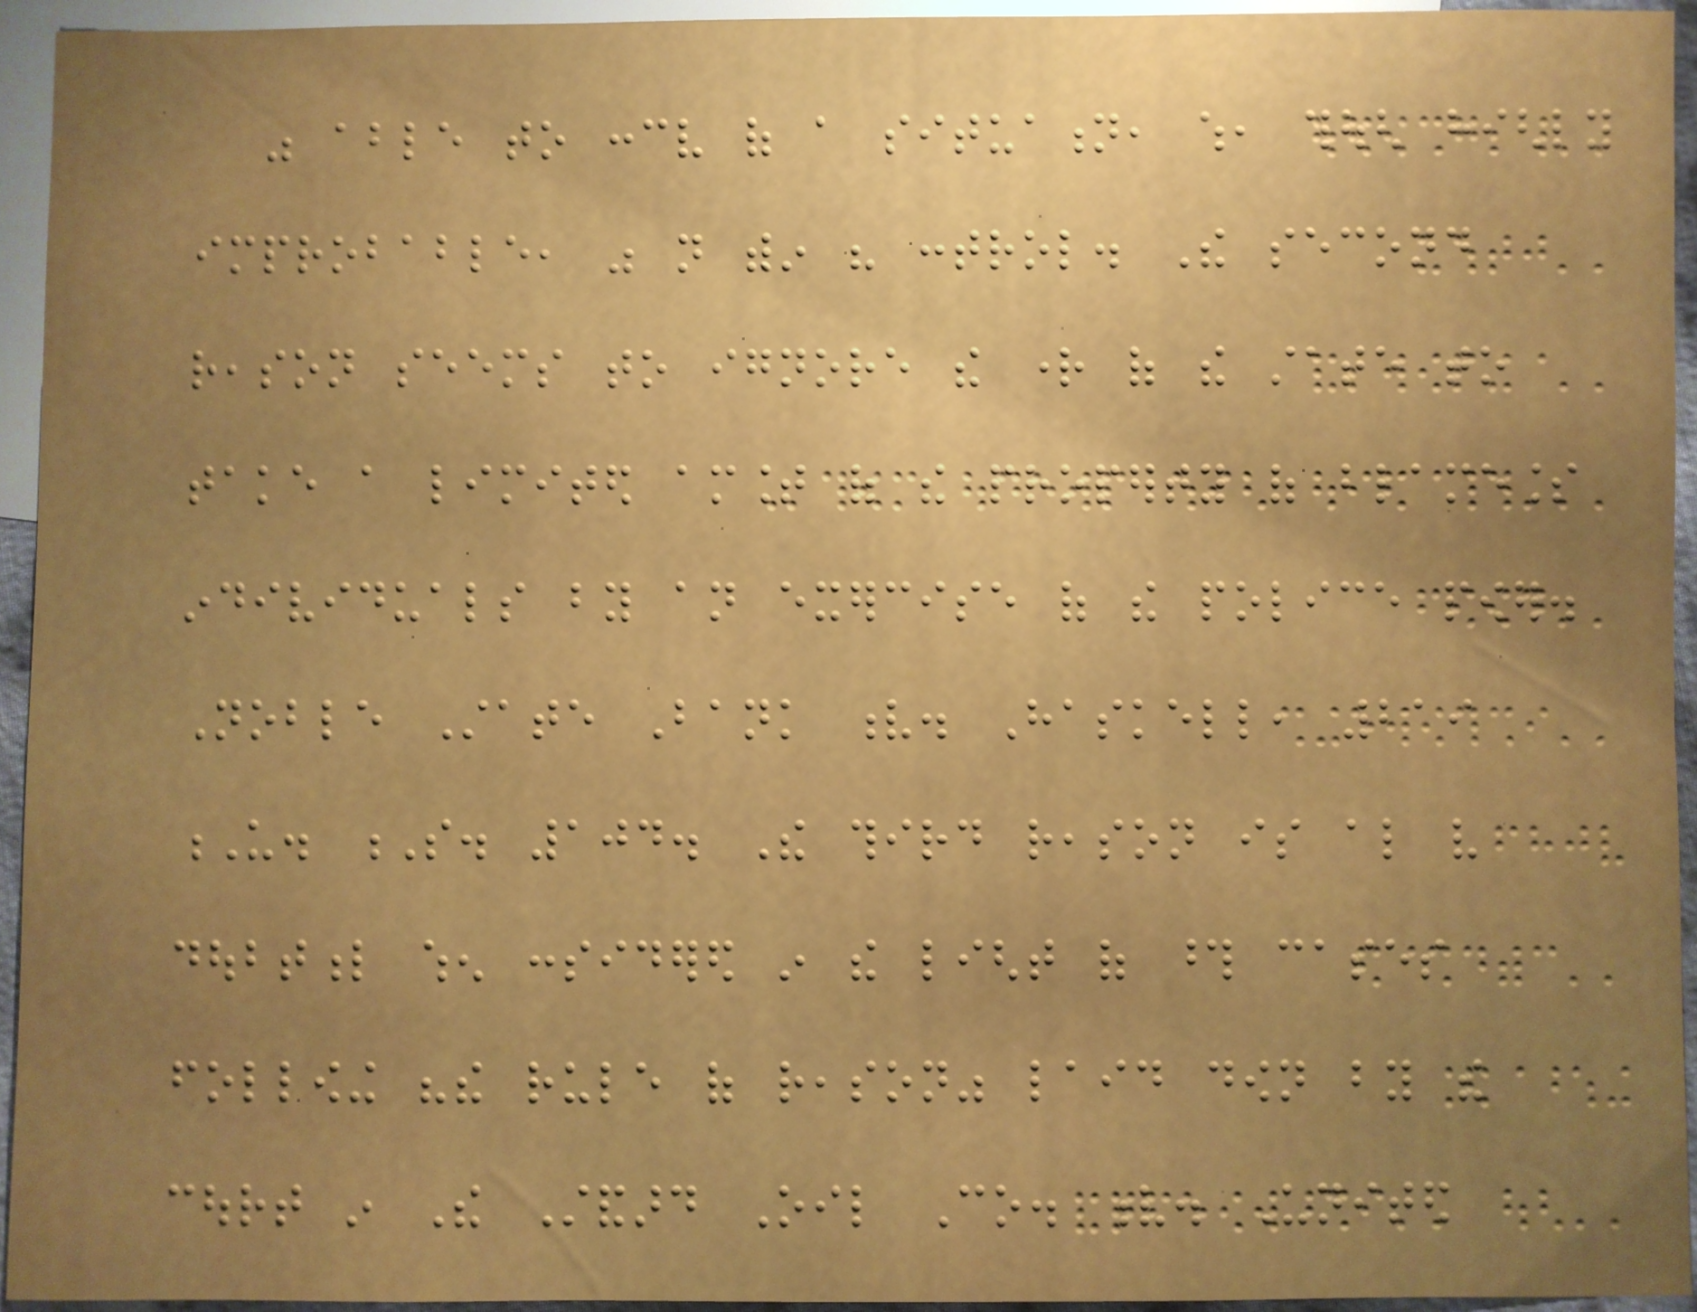was able to conceive of a situation, which, though highly
improbable, was not within his control. The second
reason seems to ignore the right of the state to
take a limited amount of the property of blameless
individuals by an exercise of the police power.
Noble State Bank v. Haskell, 219
U. S. 104. The third reason is also very
doubtful when considered in the light of those cases
following "the rule of reason" laid down by the
court in The Standard Oil Co. v. United
